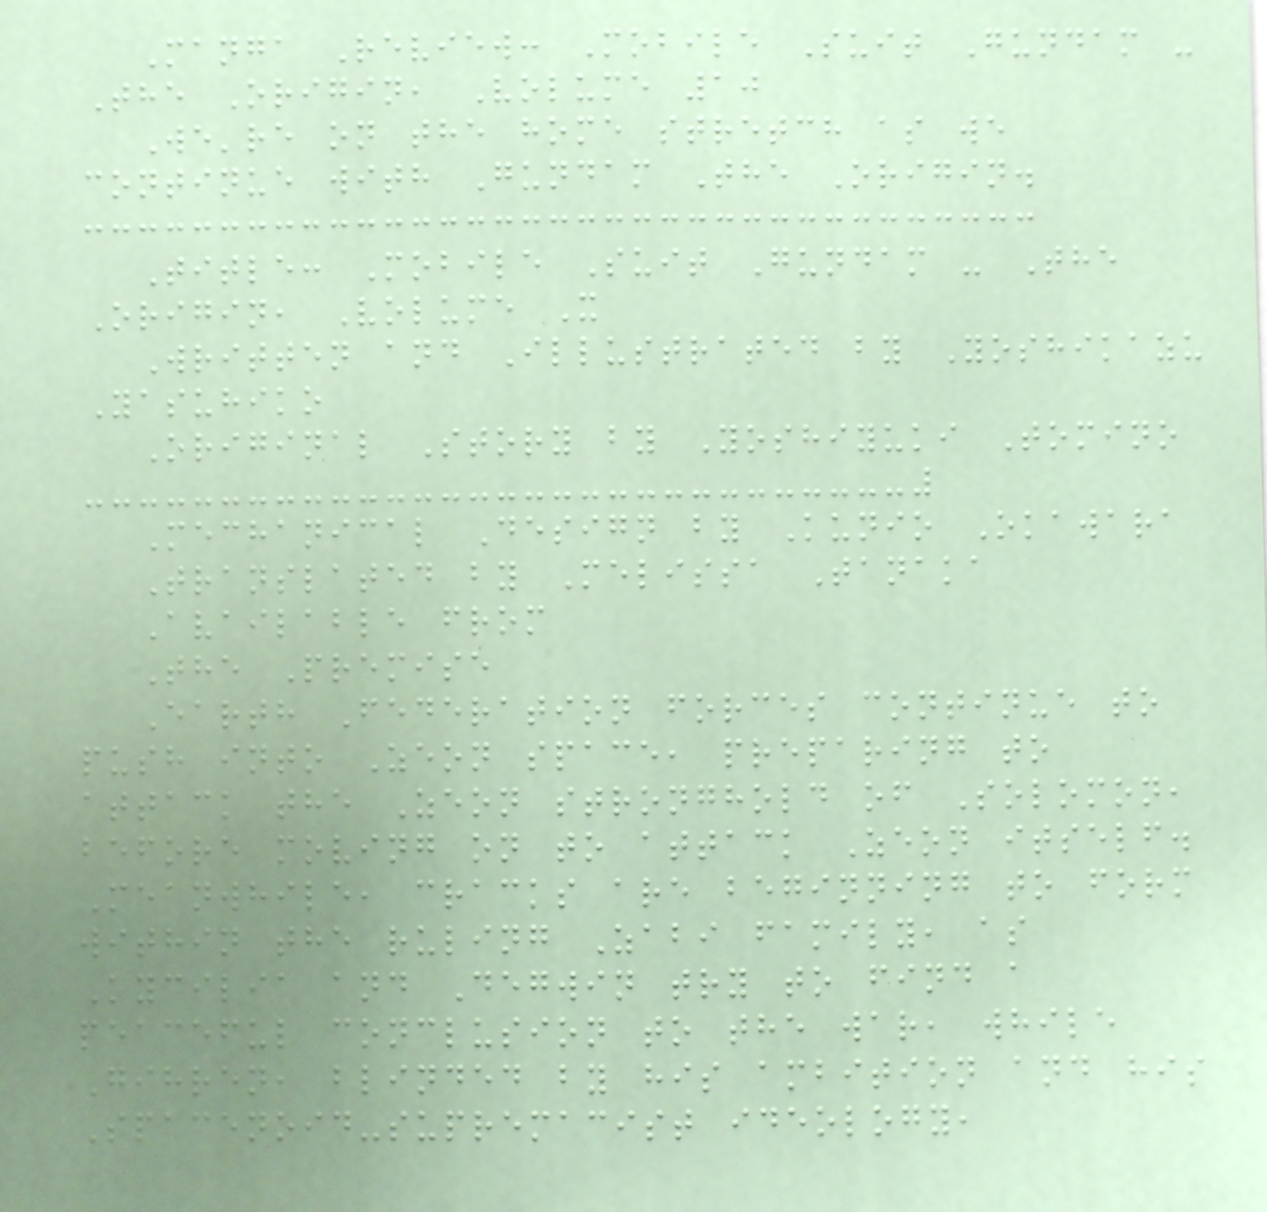Manga Review: Mobile Suit Gundam -
The Origin, Volume 10
We're on the home stretch as we
continue with Gundam The Origin.
Title: Mobile Suit Gundam - The
Origin, Volume X
Written and Illustrated by Yoshikazu
Yasuhiko
Original Story by Yoshiyuki Tomino
Mechanical Design by Kunio Okawara
Translated by Melissa Tanaka
Available from
The Premise
Earth Federation forces continue to
push into Zeon space, preparing to
attack the Zeon stronghold of Solomon,
before moving on to attack Zeon itself.
Meanwhile, cracks are beginning to form
within the ruling Zabi family, as
Kycilia and Degwin try to find a
peaceful conclusion to the war, while
Gihren, blinded by his ambition and his
Spacenoid-supremacist ideology,
